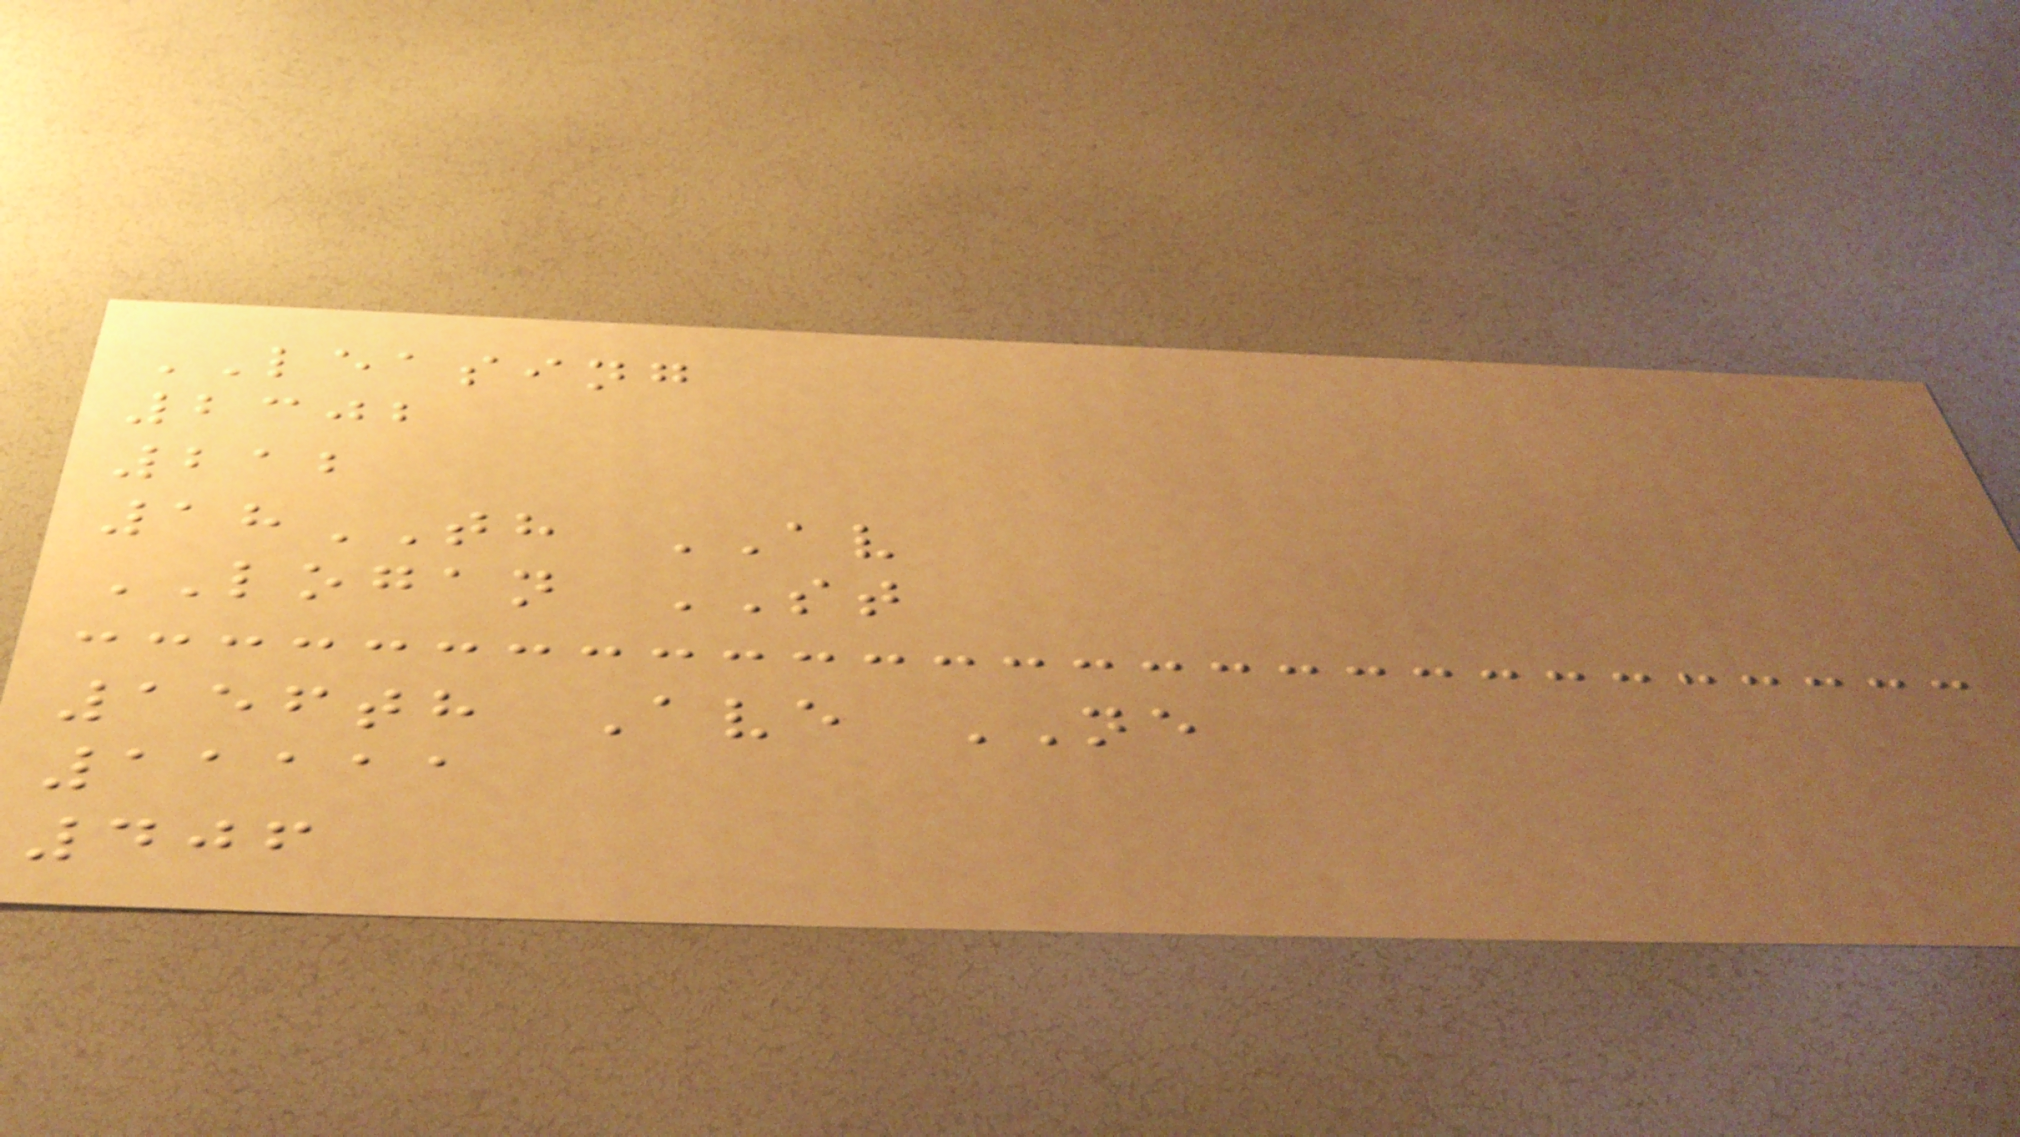LEASING
2302
212
18TH AV
LOGAN ST
156th Ave NE
11111
406
